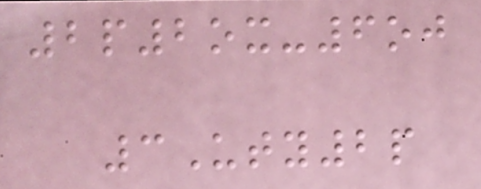2p2ox-6oj
3Uty2p
